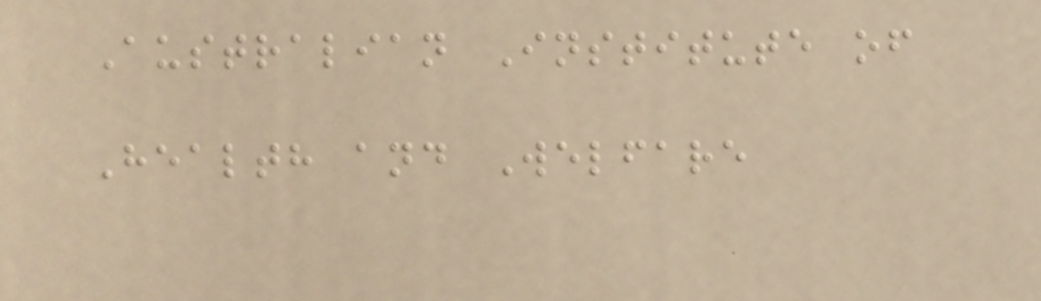Australian Institute of
Health and Welfare
